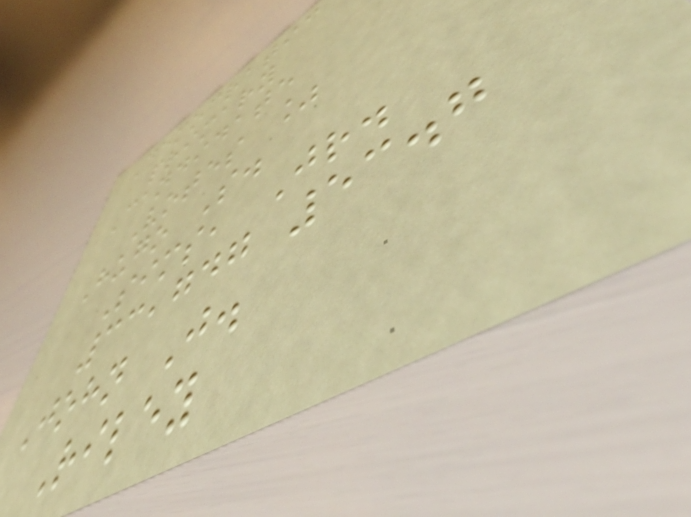Democratic
primary
Candidate
Votes %
Hugo S.
Sims, Jr.
33,747 53.7
John J.
Riley
